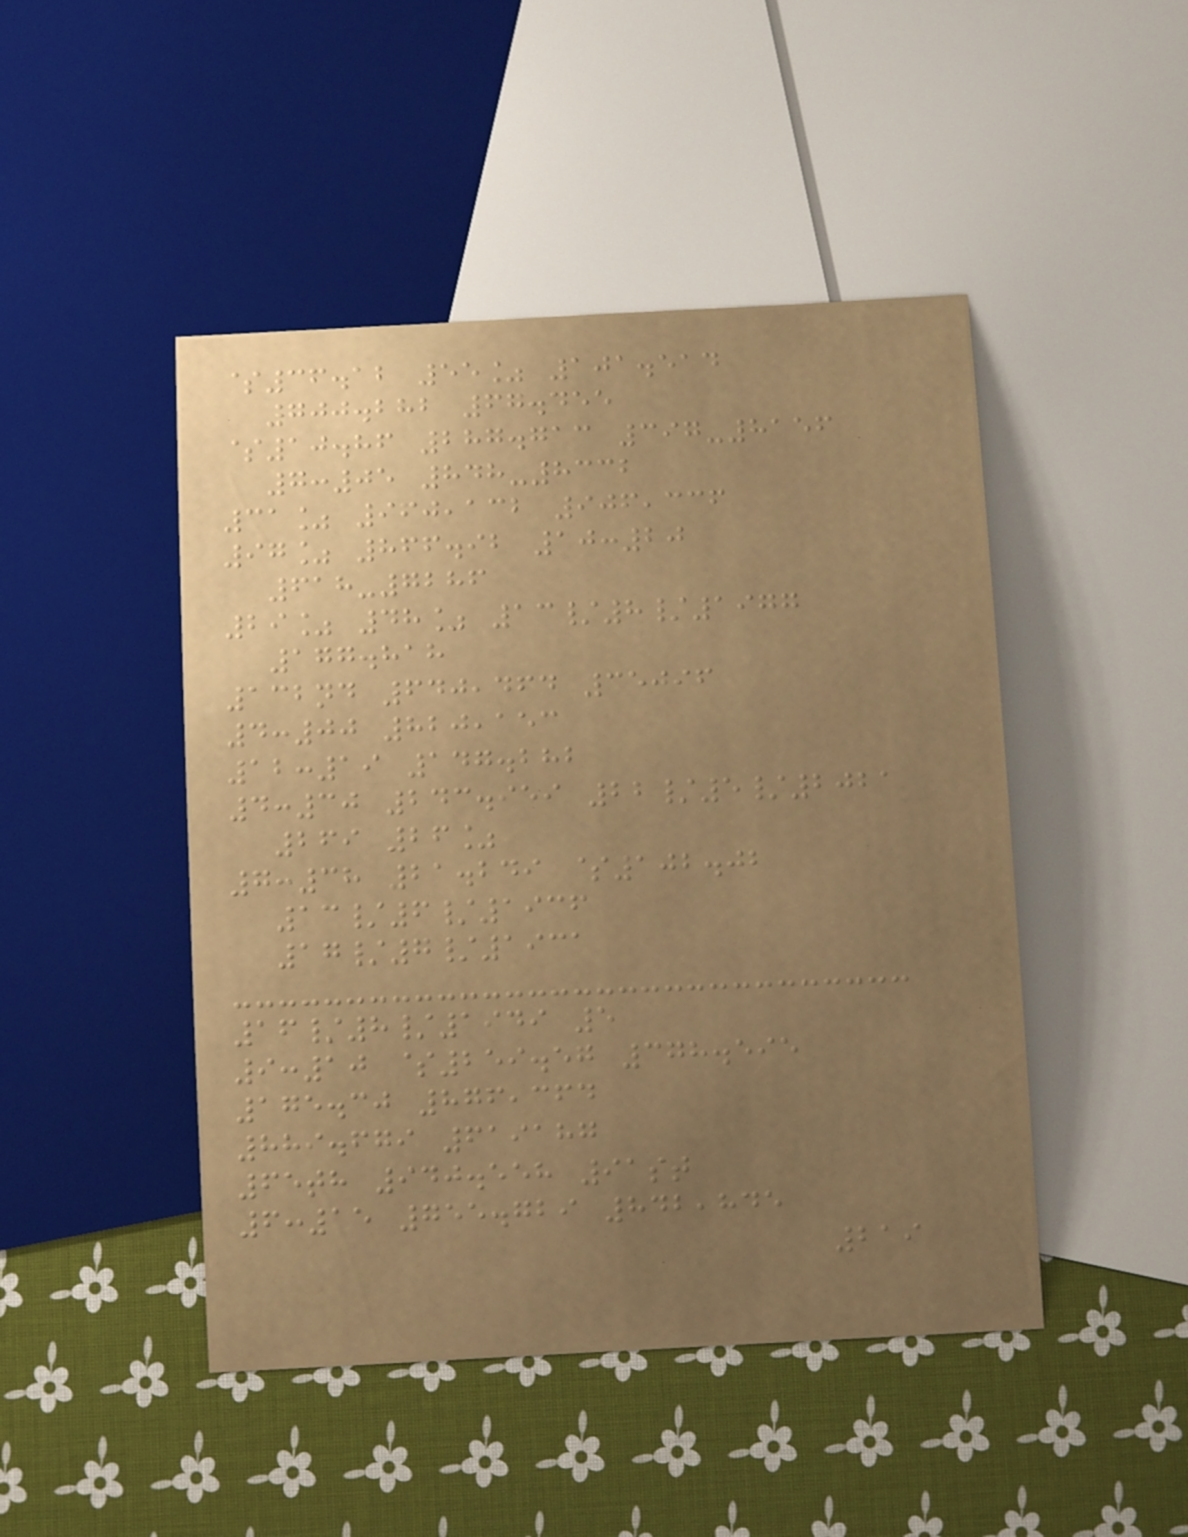$36.12 55% 101.514
700.282 67.455
$10.86 287.713 397-8156
7:05 848-8332
31% 960,132 906,336
97% 866.92 10:20
618-7286
29% 48% 13/8/1977
177.818
132nd 640,464 35096
4:00 820,153
12:19 147.282
4:30 243.959 22/5/2021
269 26%
7:38 21.249 $102.02
13/6/1936
17/7/1931
16/8/1949 5
9:10 $259.57 378.595
175.30 876,364
889.679 619187
65th 940.558 91st
6:15 755.729 842,845
219
